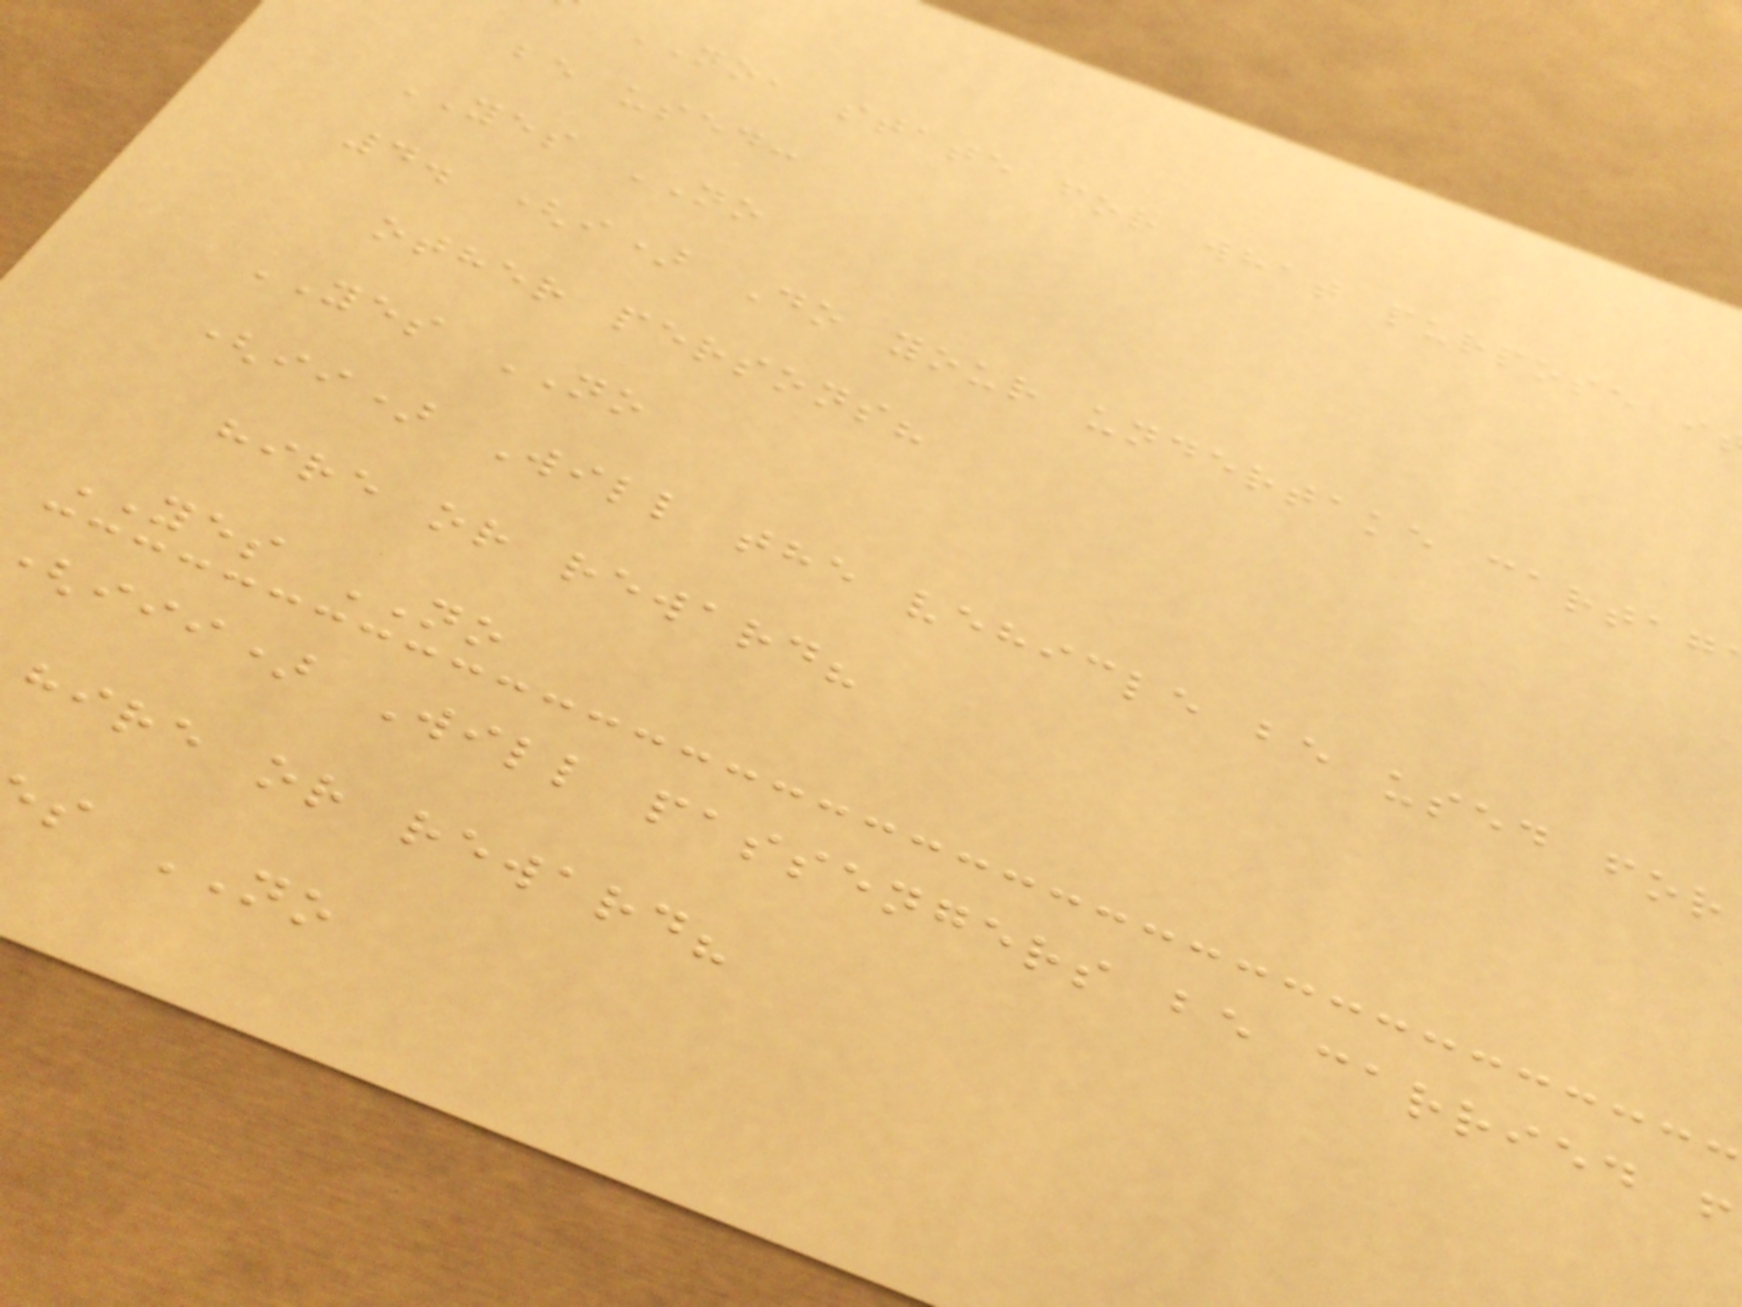NO, state for what purpose i
be used:
YES NO
4. (i) Do your undertake cartag
other persons?
YES NO
(ii) Will the vehicle be used for
hire or reward?
YES NO
iii) Will passengers be carried f
hire or reward?
s NO
